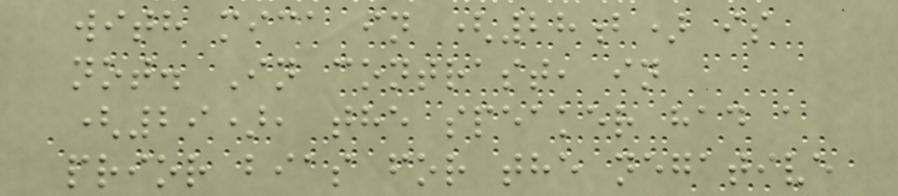with mica in (28b) is
not. In contrast, in
(29), the speaker had a
prior bias for the negative
